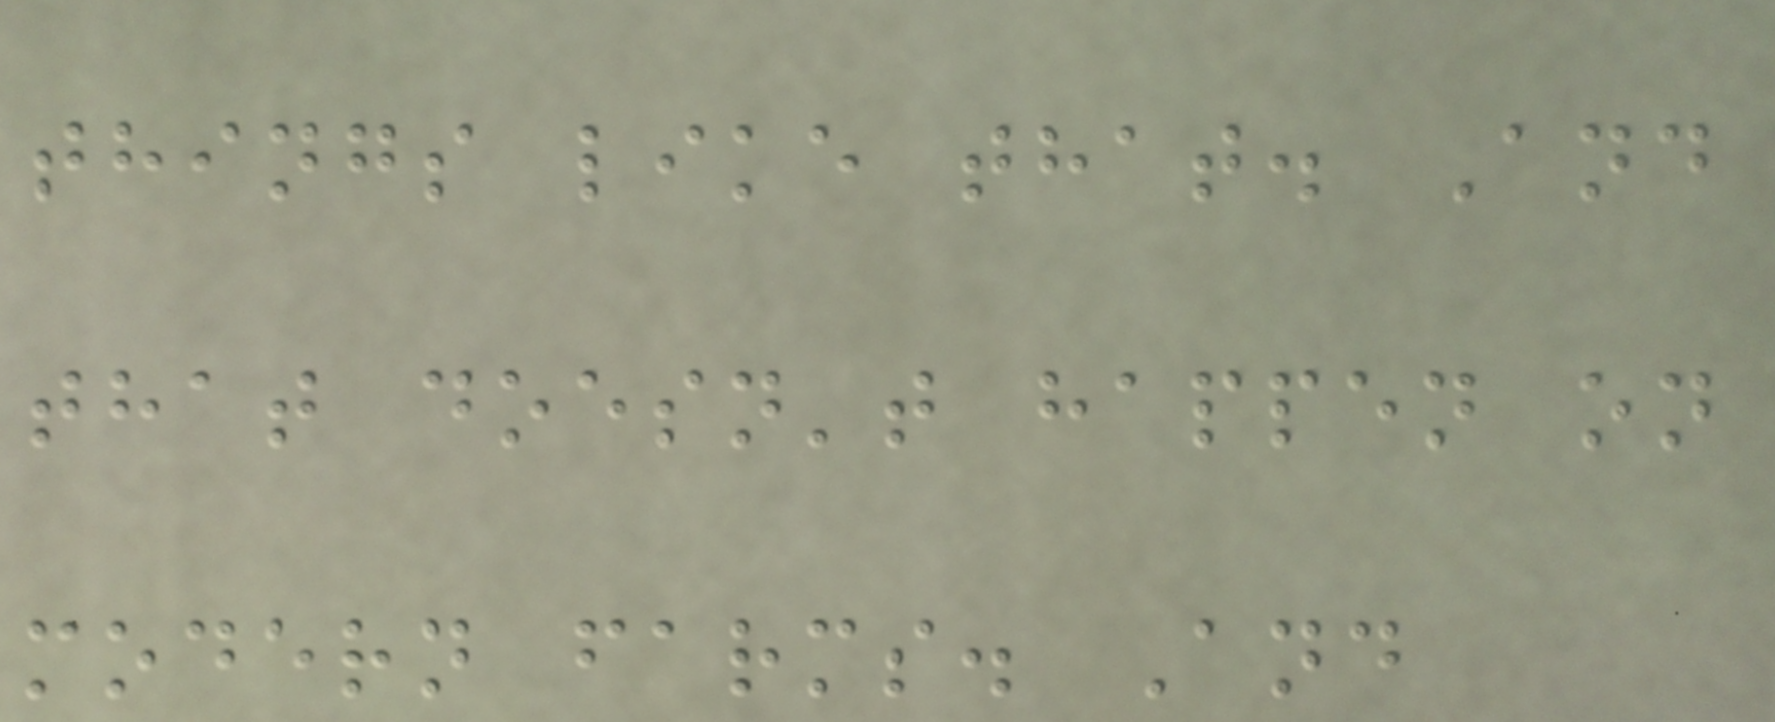things like that. And
that doesn't happen on
modern farms. And
